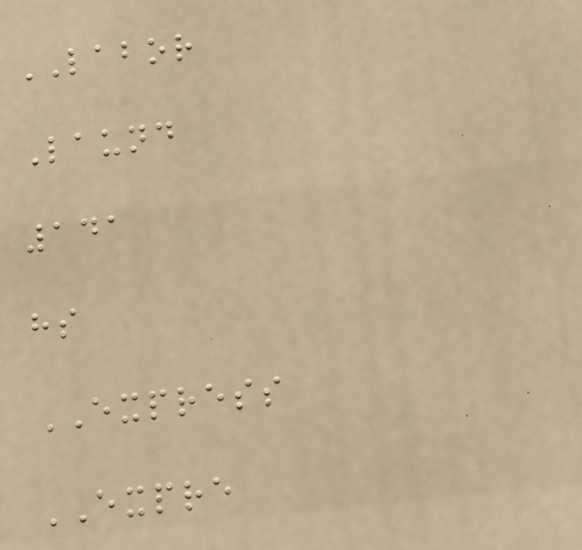LABOR
Laund
141
hs
EXPRESS
EXPRE
